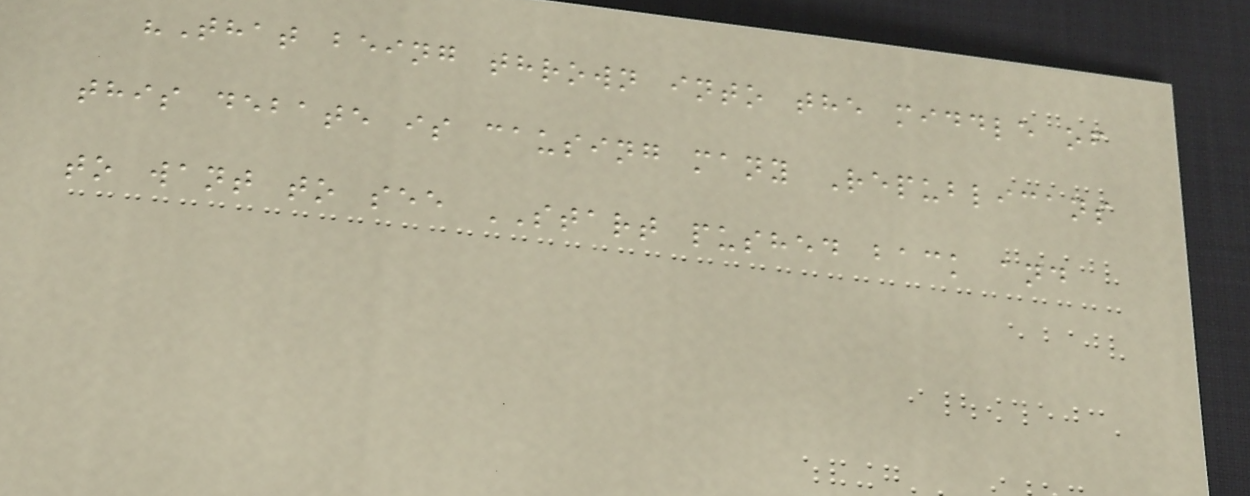"That being thrown into the middle of
this debate is causing many Republicans
to want to see START pushed back and
